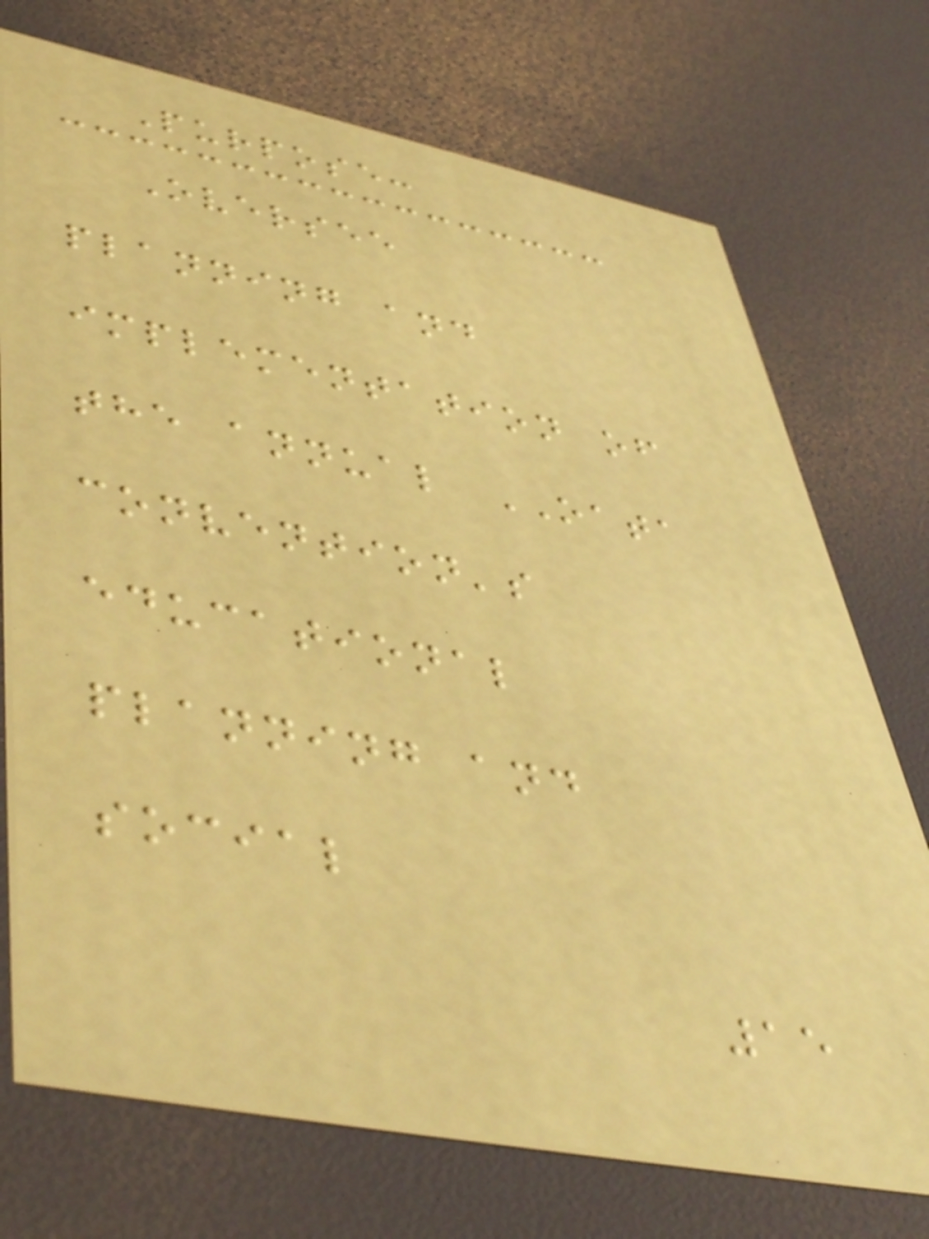Purpose:
Oversee
planning and
implementation of
the annual OATA
convention's
educational
planning and
social
15
